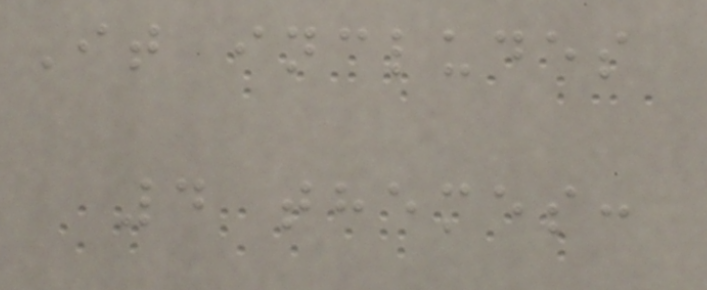It includes
4 themes:
